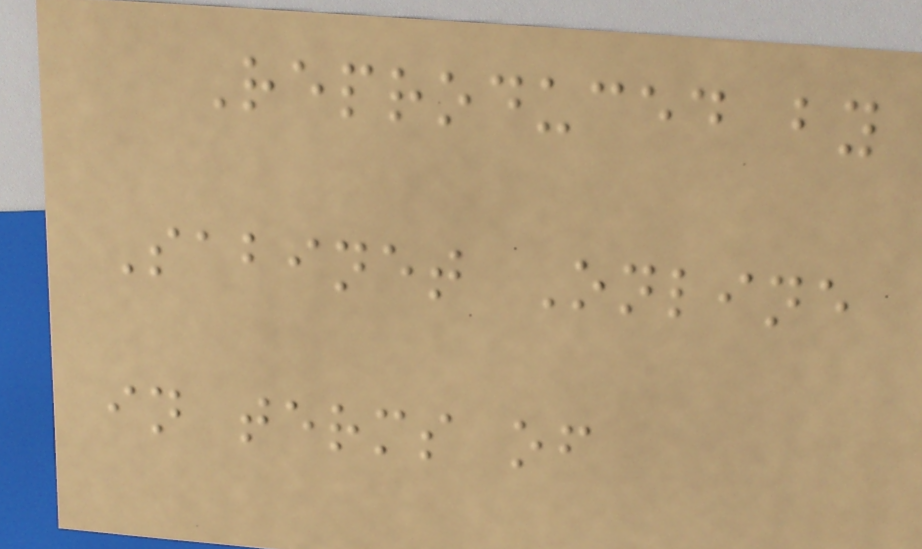Reproduced by
Sabinet Online
in terms of
